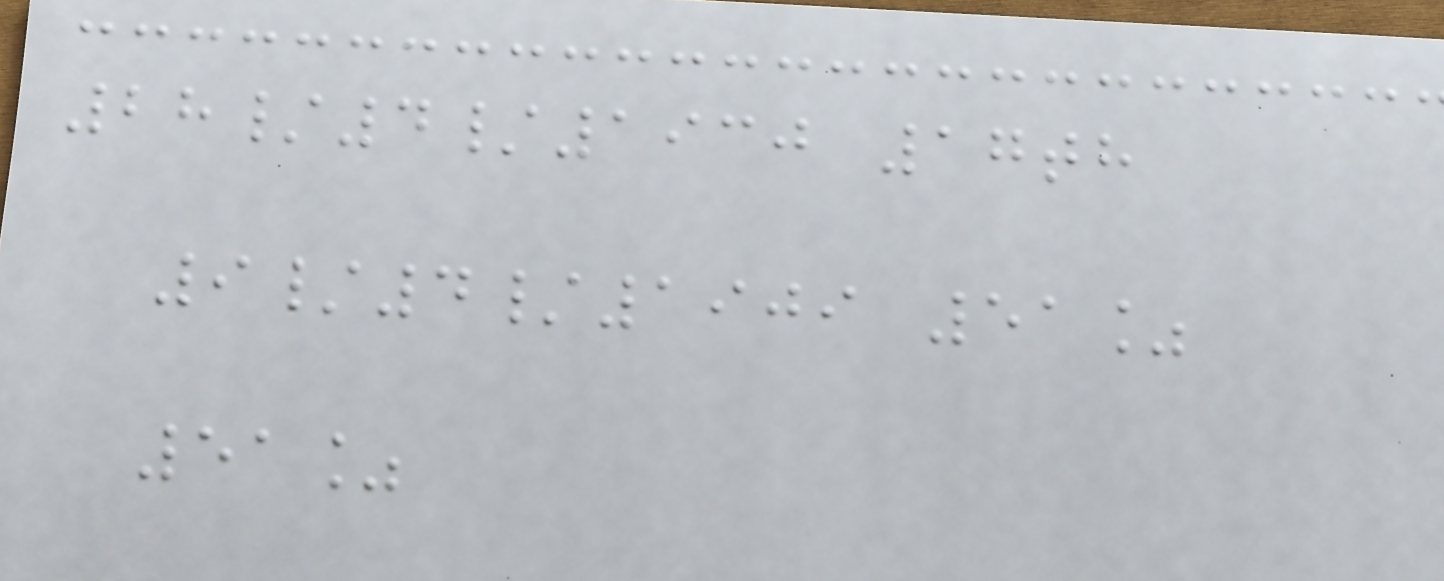28/4/1930 17th
9/4/1909 51%
51%
